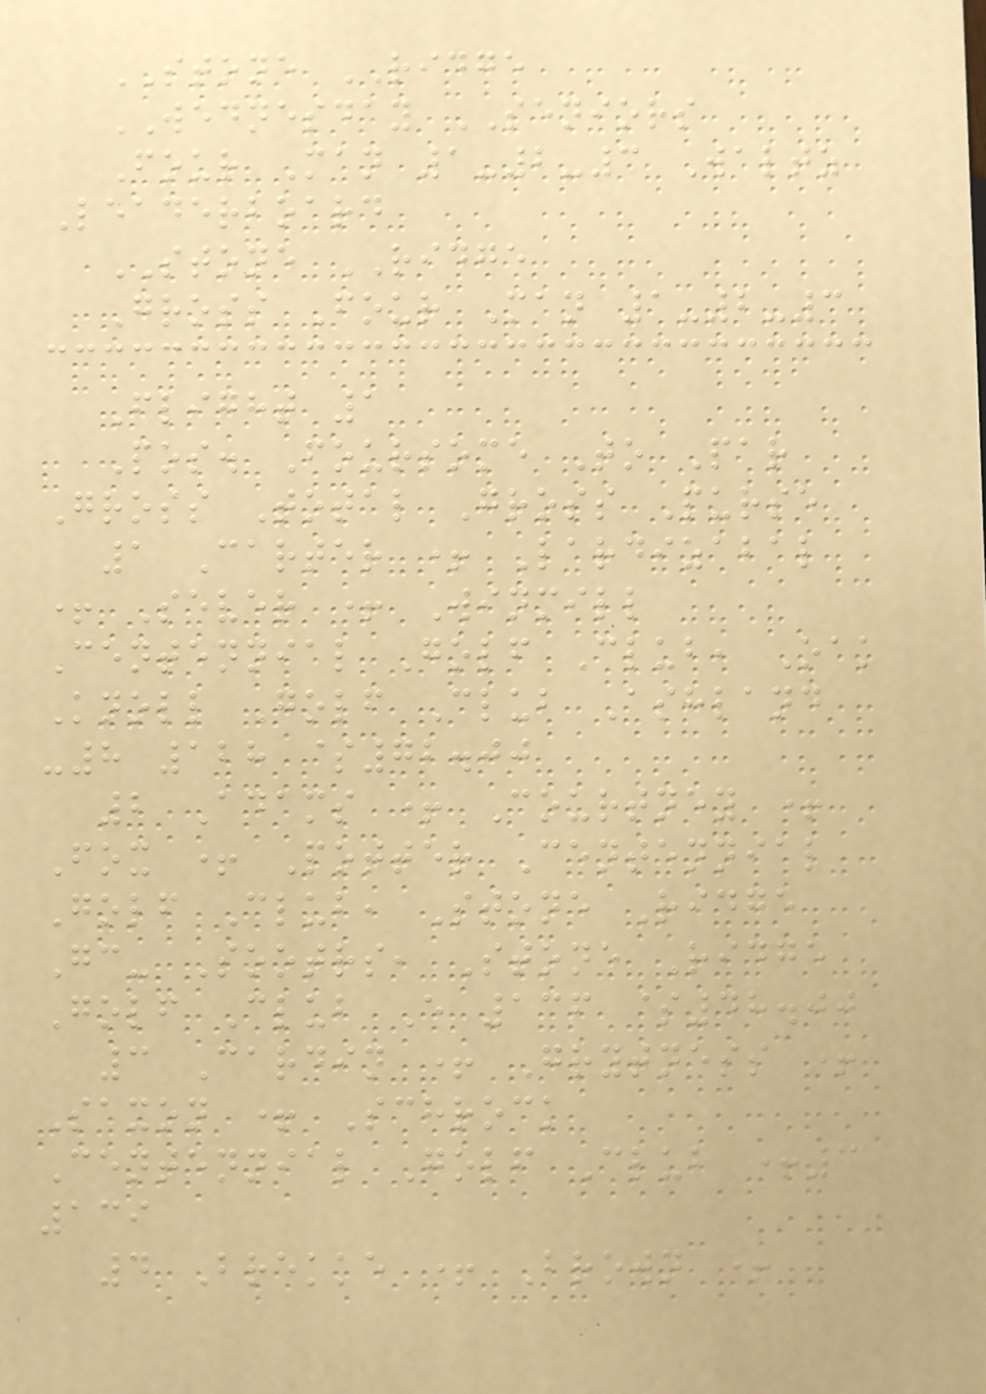STONE RIDGE
WEDNESDAY SENIORS
Four Man 1-2-3 Waltz
Leaderboard
STONE RIDGE
Gross Four Man 1-2-3
Flight 1
Pos. Foursome To Par
Gross Total Gross Purse
1 Carter + Lardizabal
+ Sever + Winmill
Centennial Golf Club, Oak
Knoll Golf Club Ashland
-8 128 $72.00
2 Adams + Courtney +
Fox + Potter Centennial
Golf Club, Stone Ridge
Gc- Sootrs, Stone Ridge
Golf Club E 136 $48.00
3 Cardin + Grytness +
Saxon + Schrock
Centennial Golf Club +3
139
4 Brekke + Brown +
